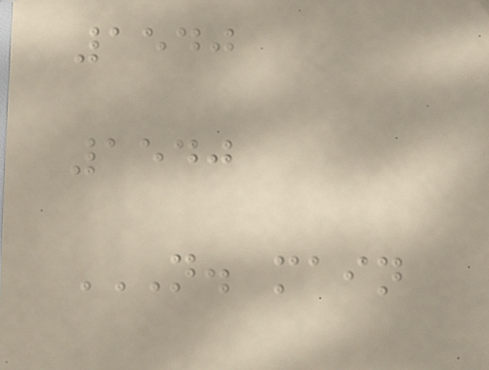1540
1540
N. MAIN
